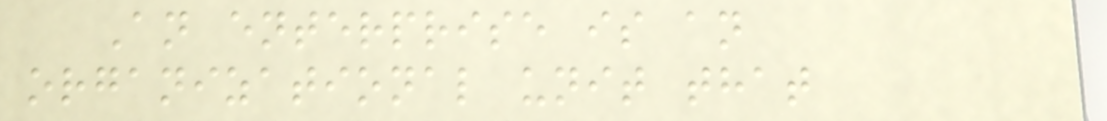An enterprise is an
organizational unit that
